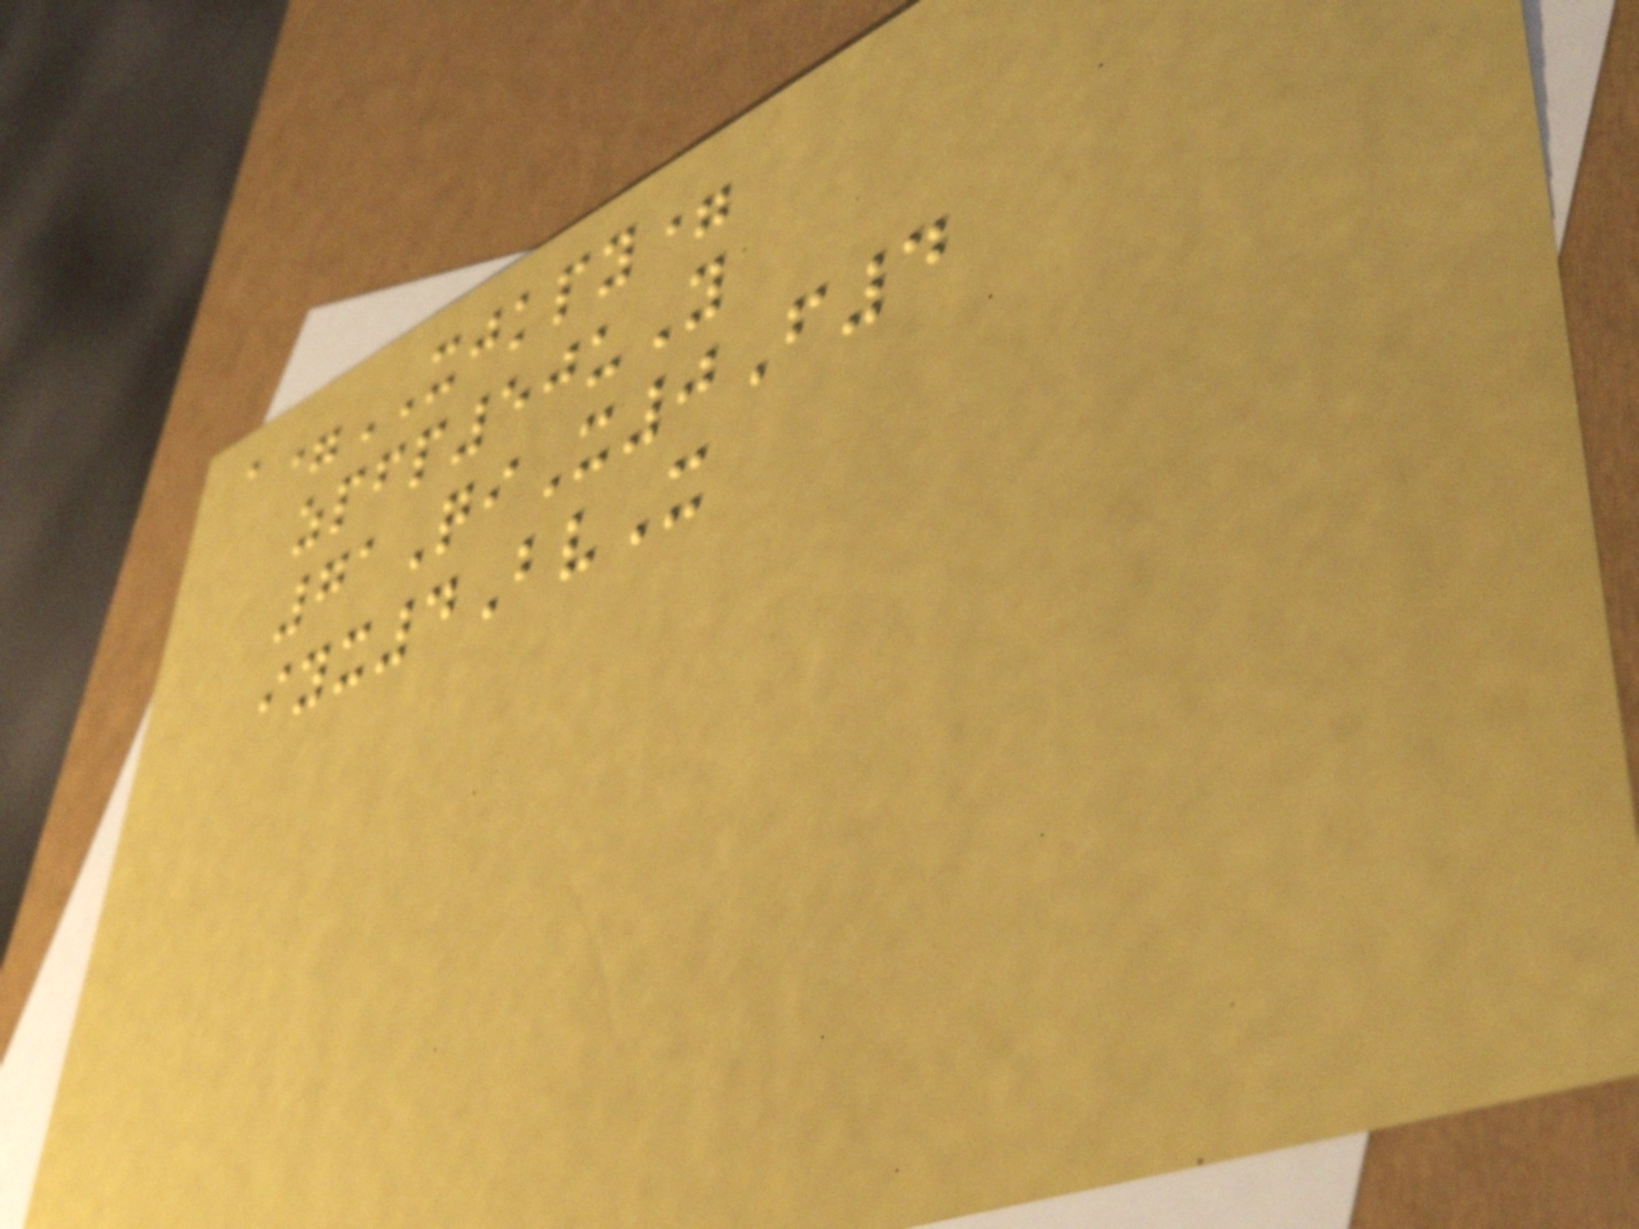a=XJKPY=
zpfp50uY
71QiX0F4
iyx4BvX
